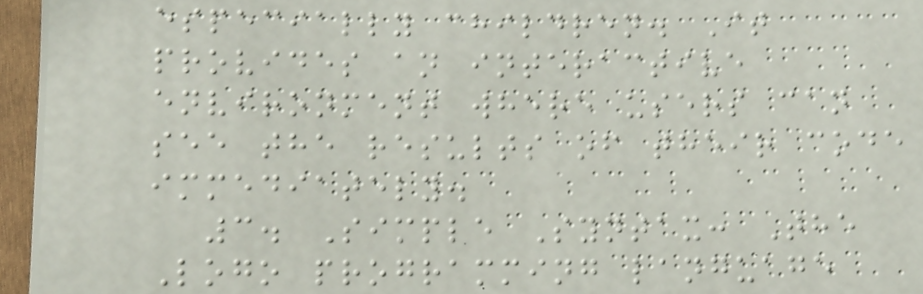especially children. It
provides an interactive
environment where users can
see the results of their code
immediately.
3. Simple Syntax: The
Logo programming language
